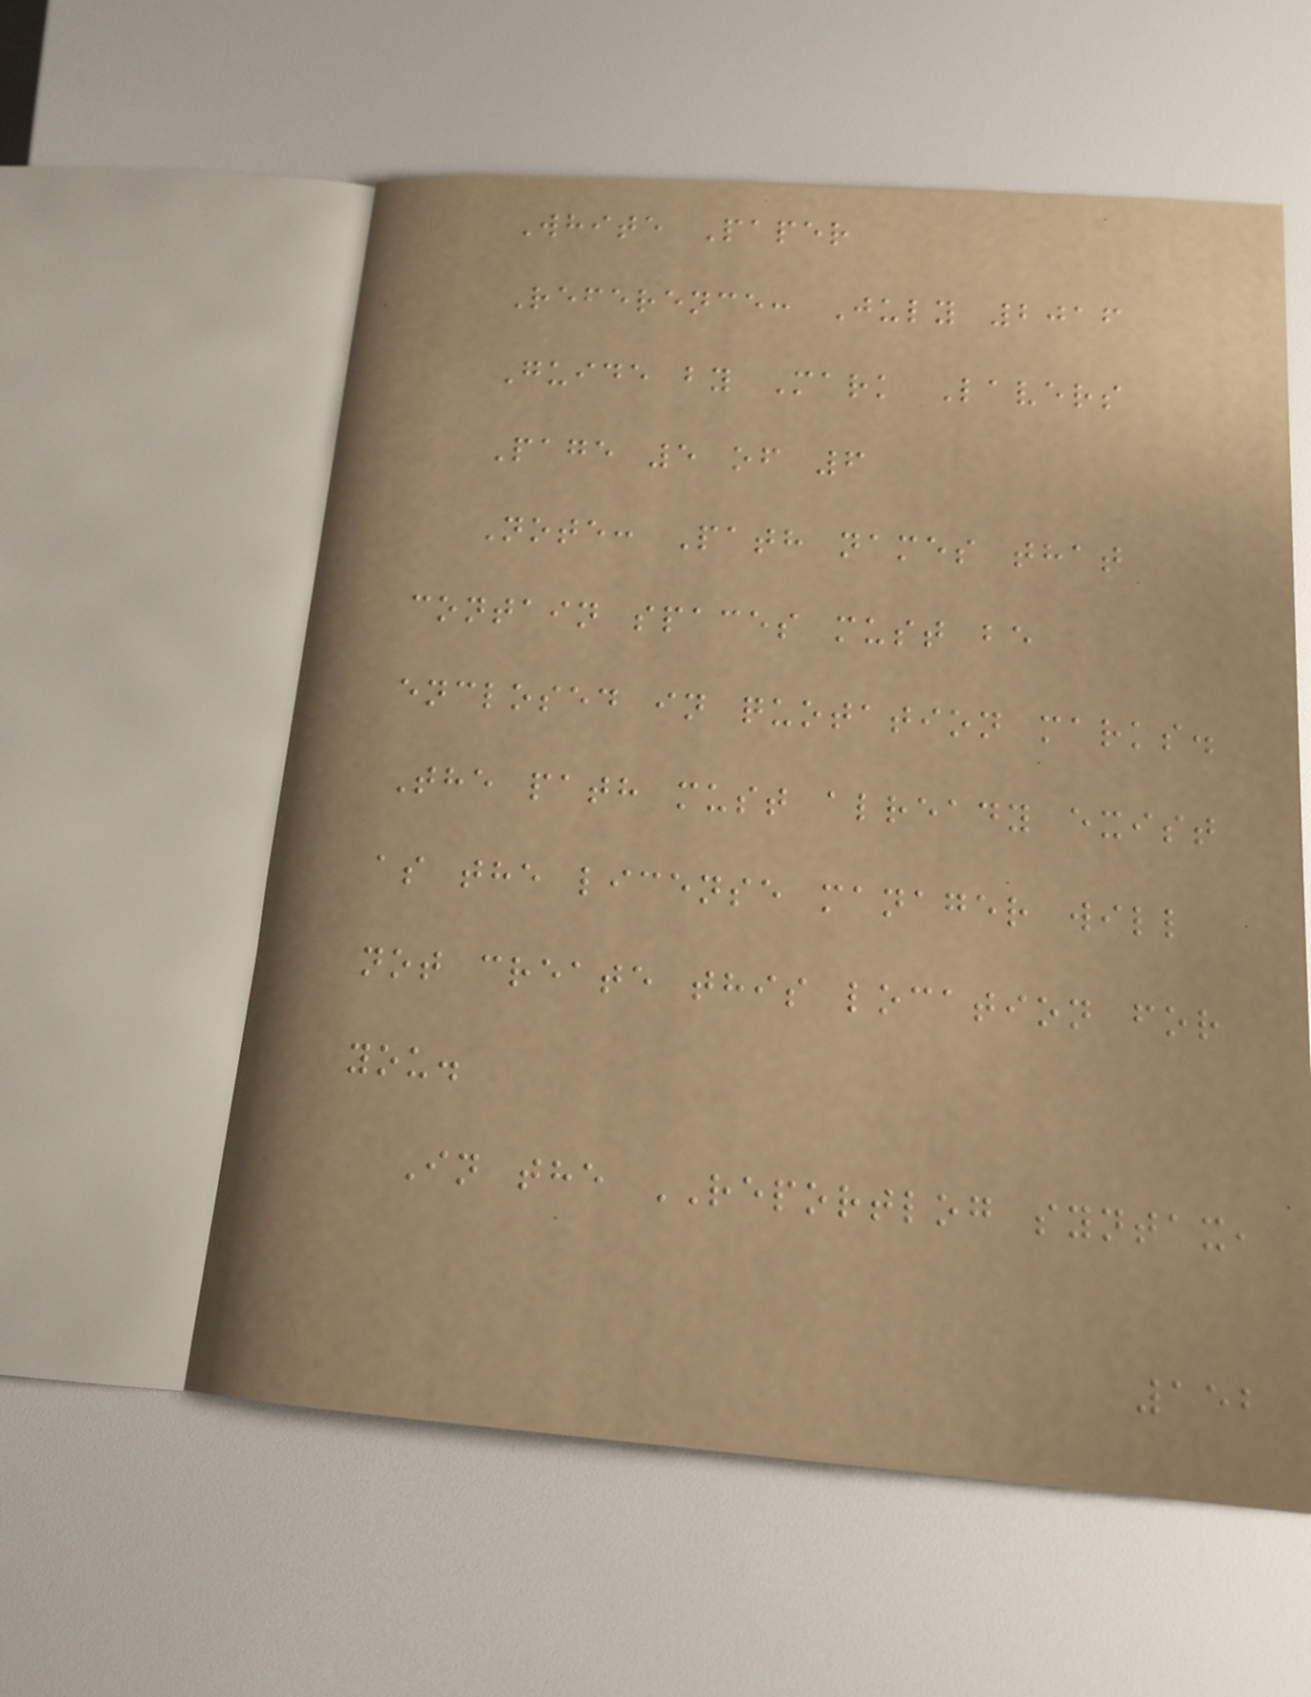White Paper
Reference: July 2016
Guide by Mark Lavers
Page 5 of 6
Note: Path names that
contain spaces must be
enclosed in quotation marks.
The path must already exist
as the license manager will
not create this location for
you.
In the REPORTLOG syntax,
152
